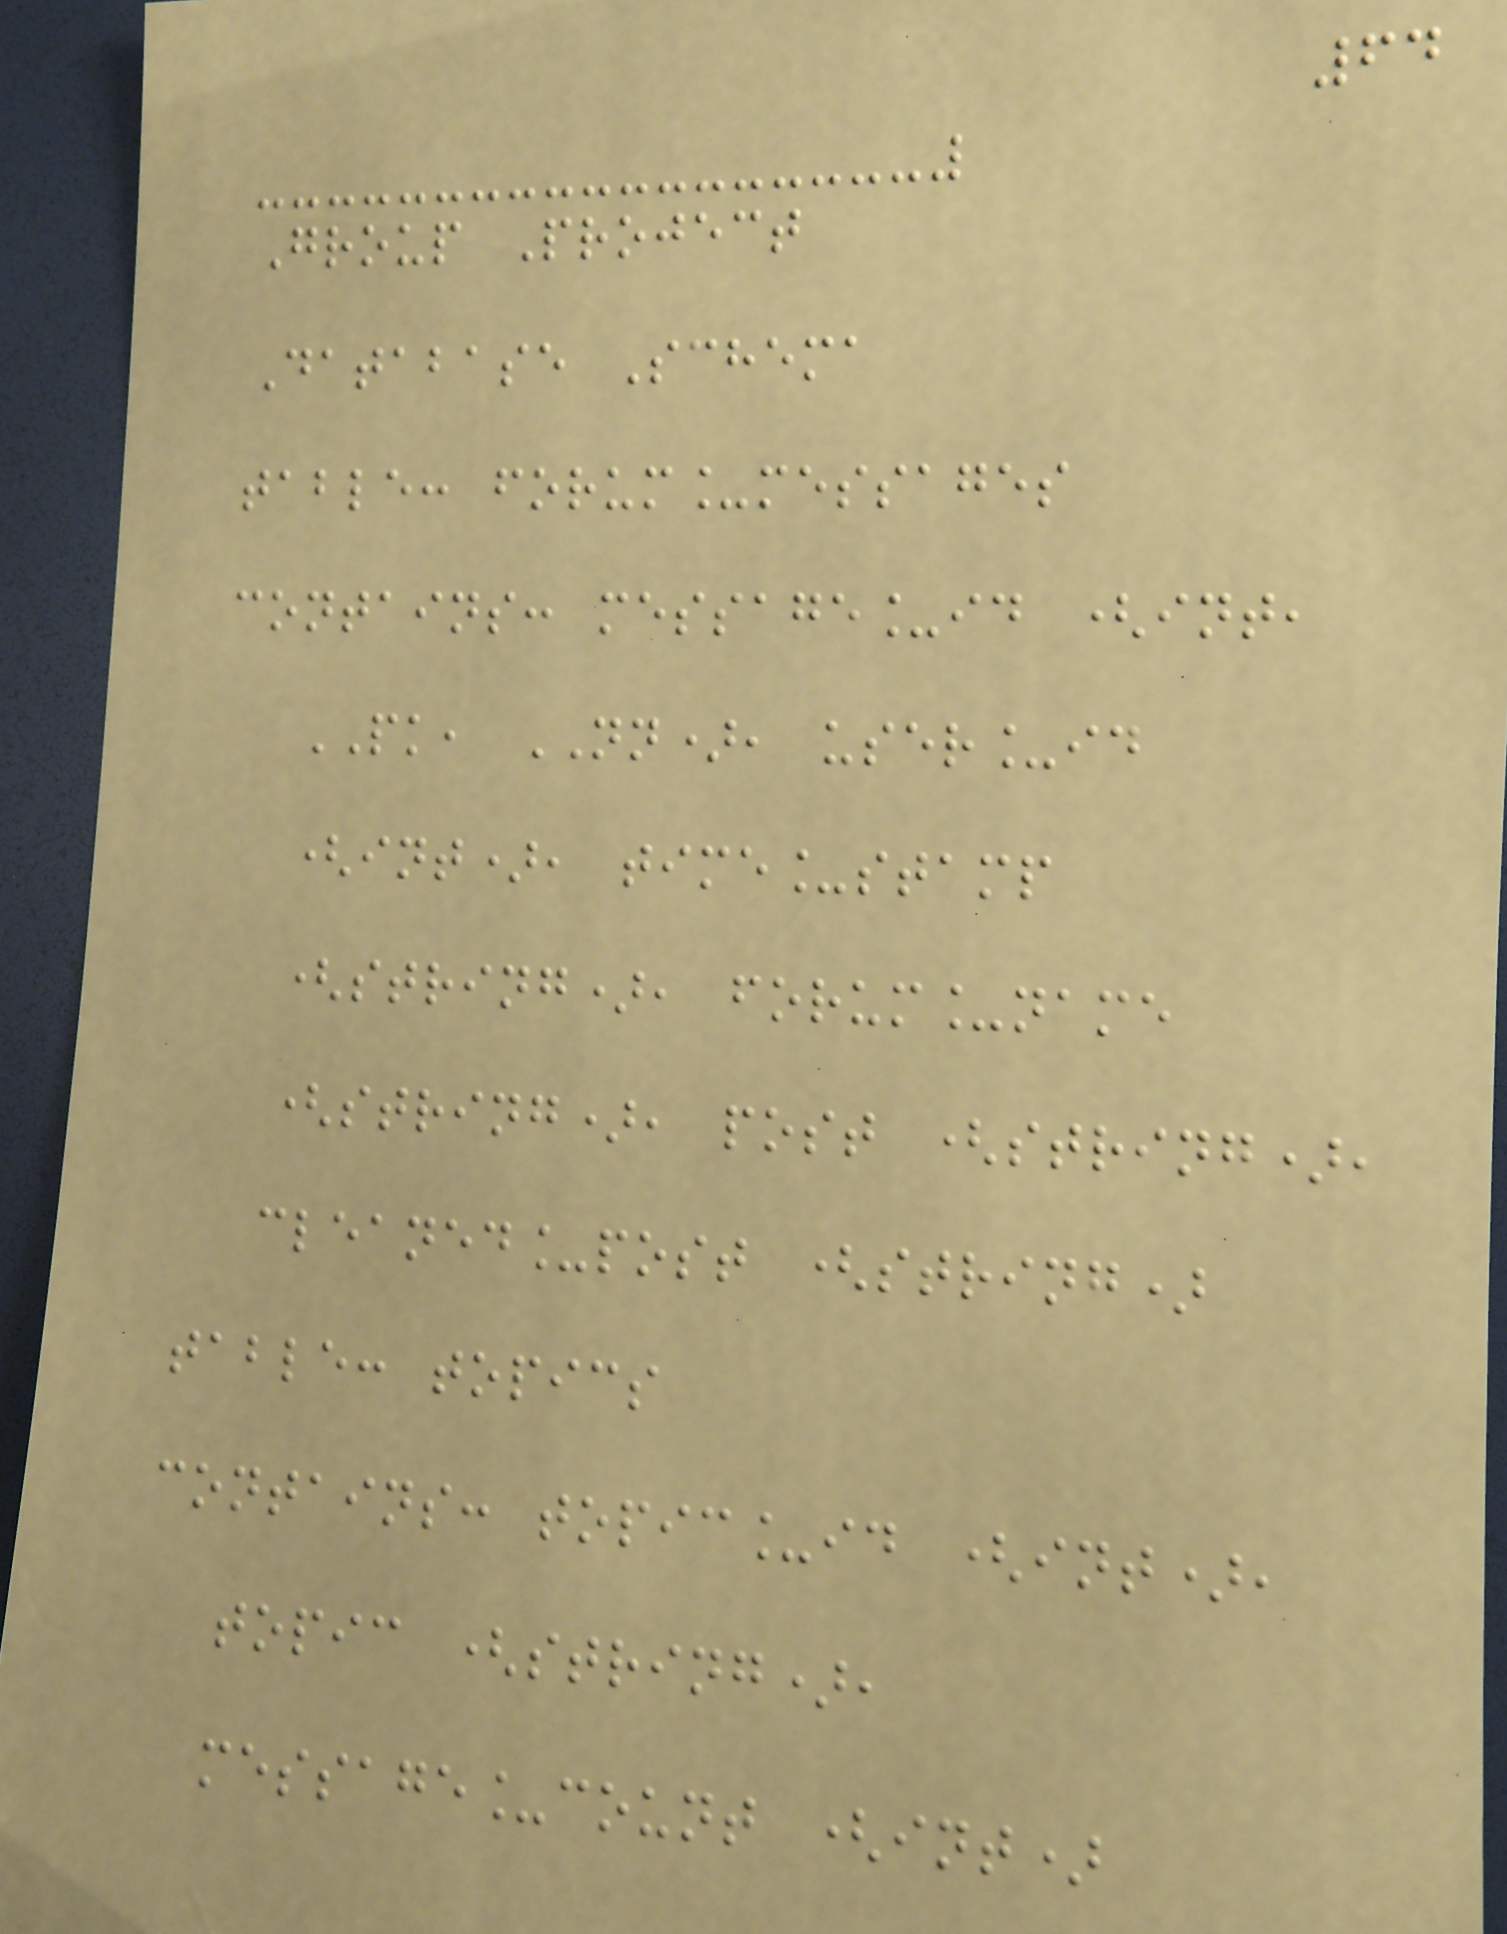64
Group Project
Database Schema
table: forum_messages
contains: message_id (int,
PK, NN), user_id
(int), time_stamp
(string), forum_name
(string), post (string),
cleaned_post (string)
table: topics
contains: topic_id (int),
topic (string),
message_count (int)
